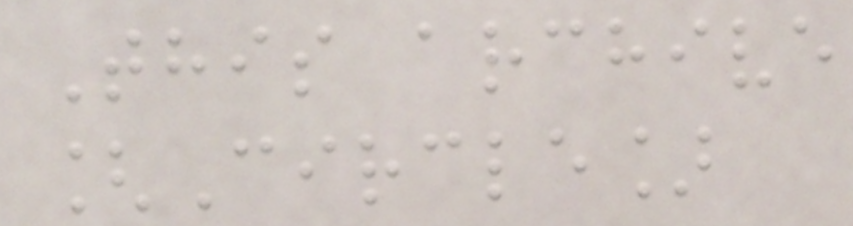This archive
[Circle]
